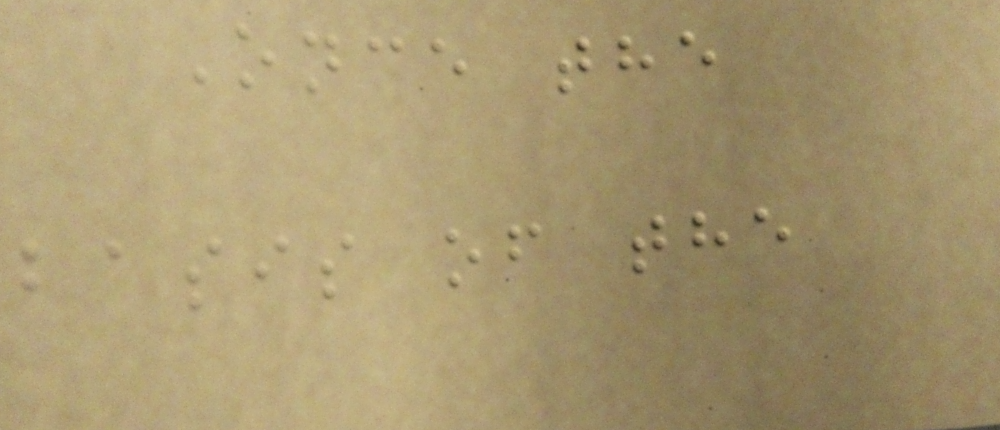Once the
basis of the
